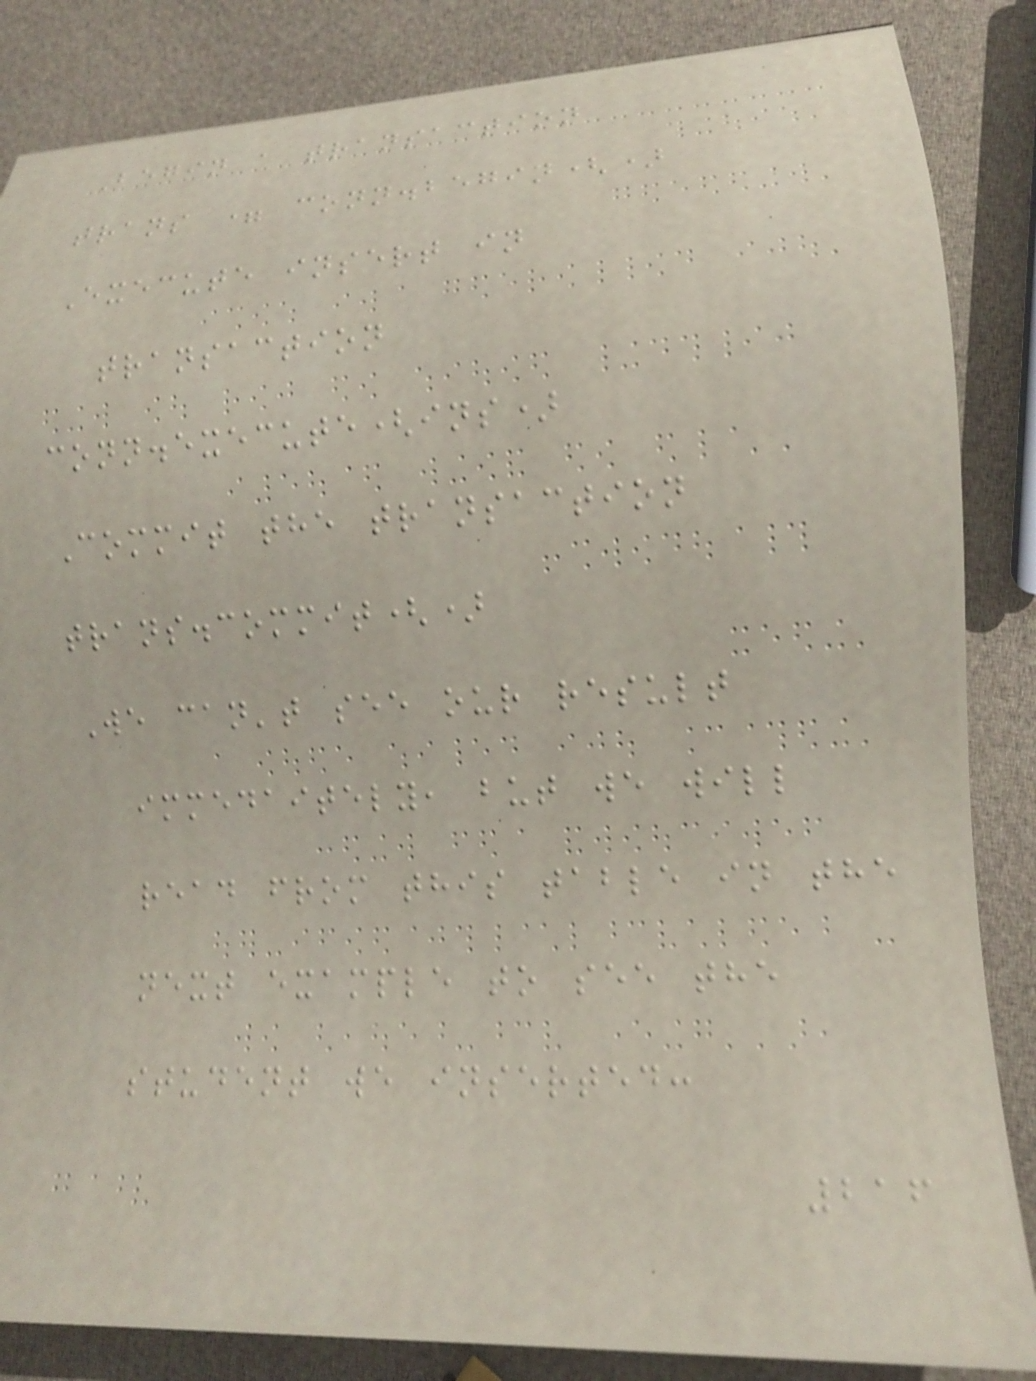Begin a transaction
trans = conn.begin()
Execute insert in
transaction
conn.execute(ins)
Commit the transaction
trans.commit()
We can't see our result
immedaitely, but we will
read from this table in the
next example to see the
student we inserted:
216
